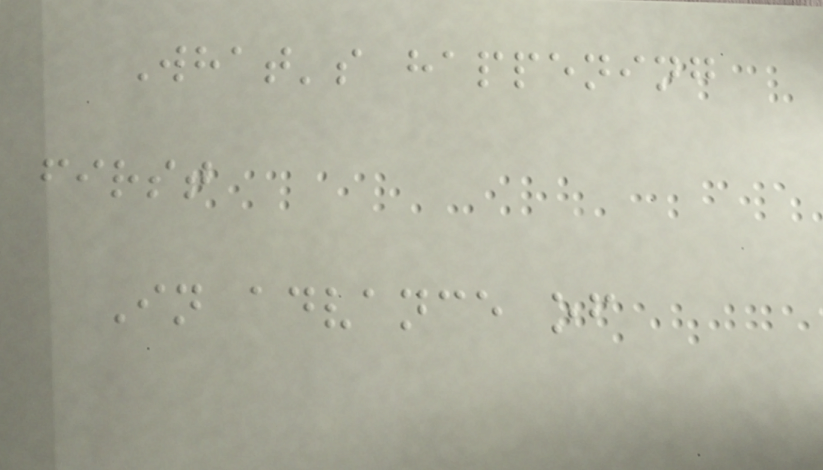What's happening
first
In advance of
